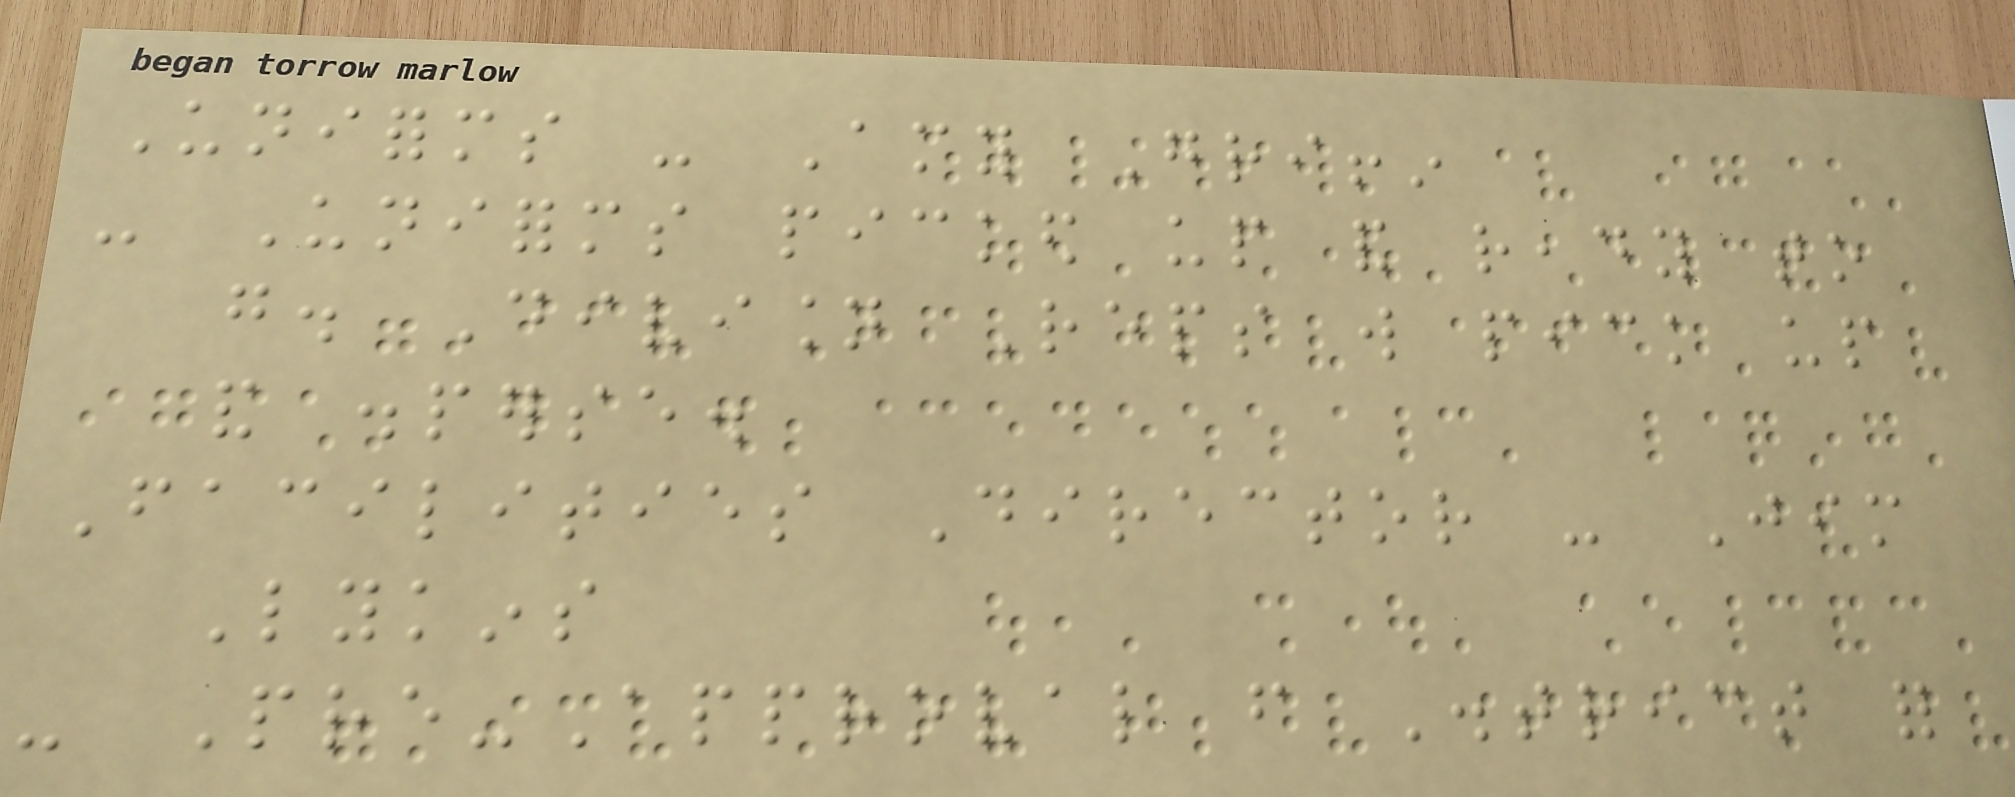Uniforms - Amy Griffin
- Uniforms picked up and ready to
go. Division Reps will pick up
and disperse.
Facilities Director - Jim
Lykins
- Pre-Approval from District for
